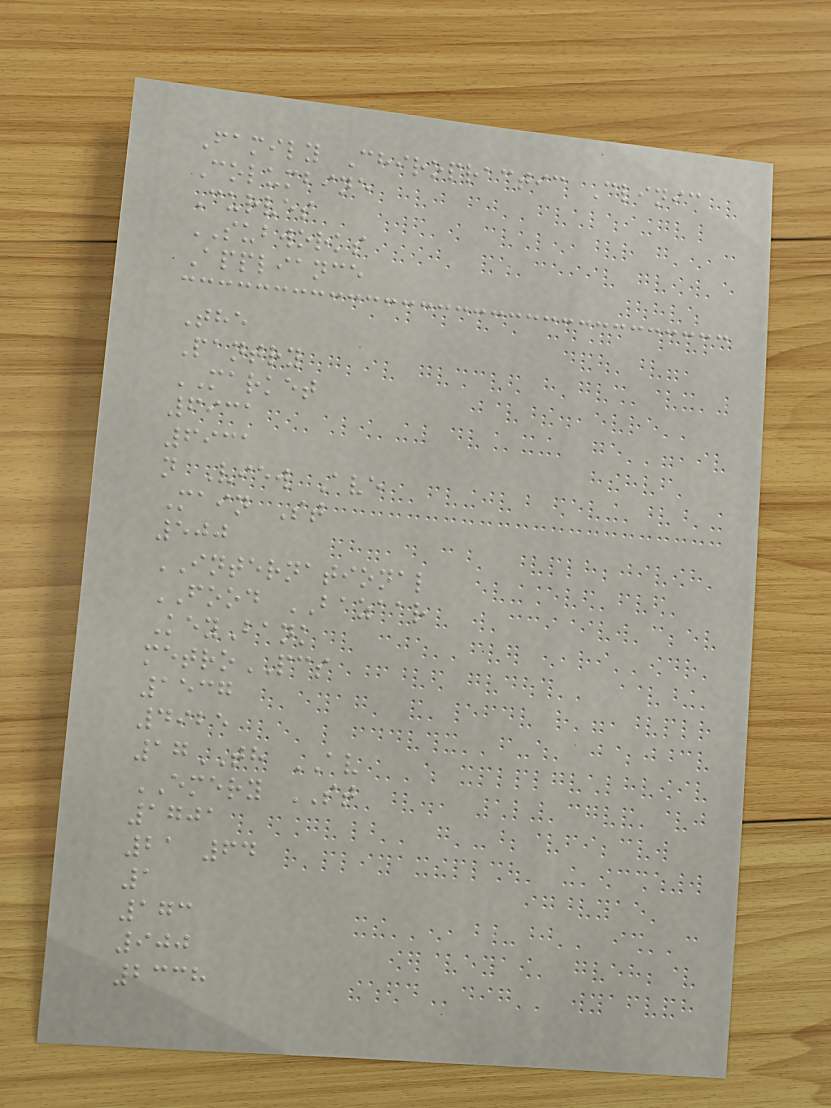Family Chiropractic Clinic
Columbine
Curves
SUBWORKS
Appliance
The
Pantry
MARKET
6931
6931
n View Ave
Main St
500
INTERNATIONAL
FOOD BAZAAR
KeyBank
metroPCS
1537
4925
17TH AV
EMERY ST
1701
21 64
1
173
900
2338
